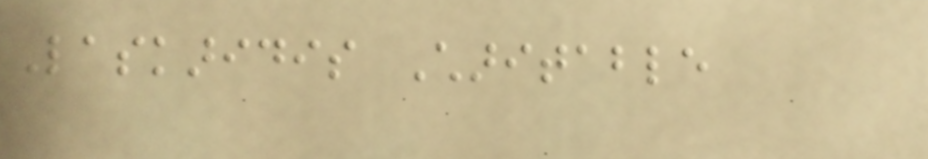Laskaridis Charitable
